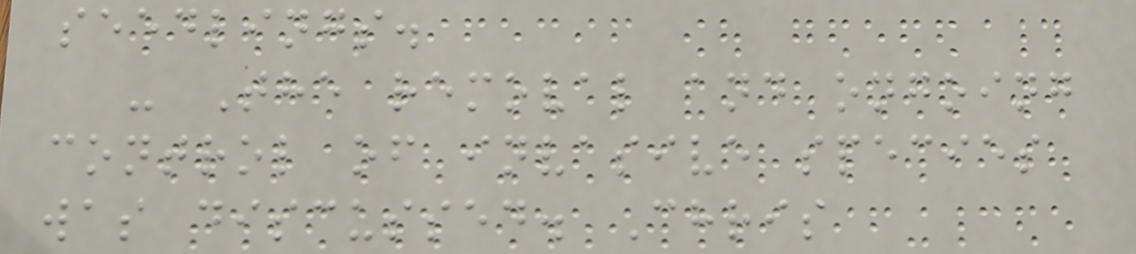seedlings.
- The removal and ongoing
control of invasive species
was discussed. Chris
